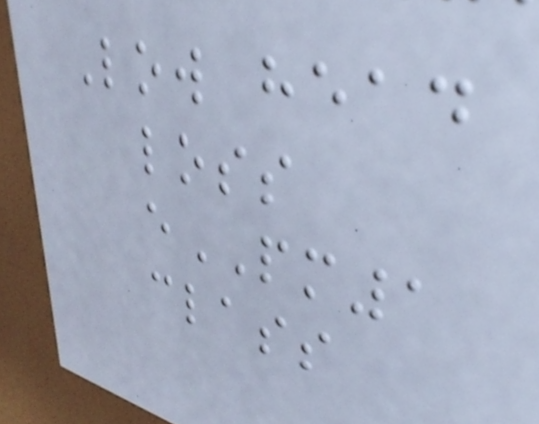Low head
loss
ePM1
class
